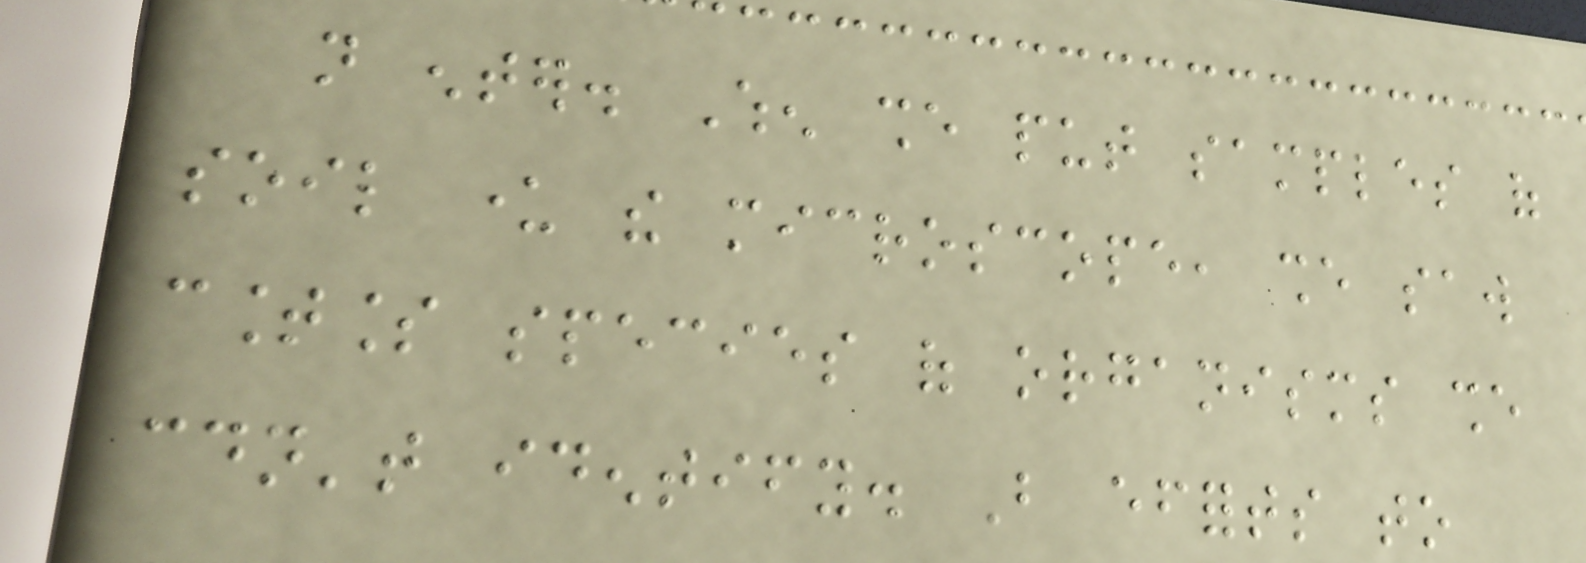not enter. When she put samples of
soil under the microscope, she saw
countless species of organisms she
couldn't identify. But efforts to
